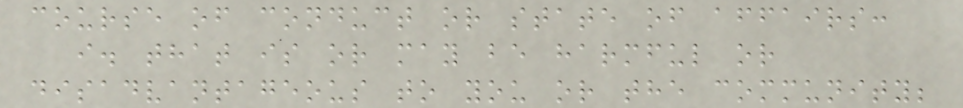course of conduct or state of affairs:
i. that is or may be harmful or
disadvantageous to you or the community;
